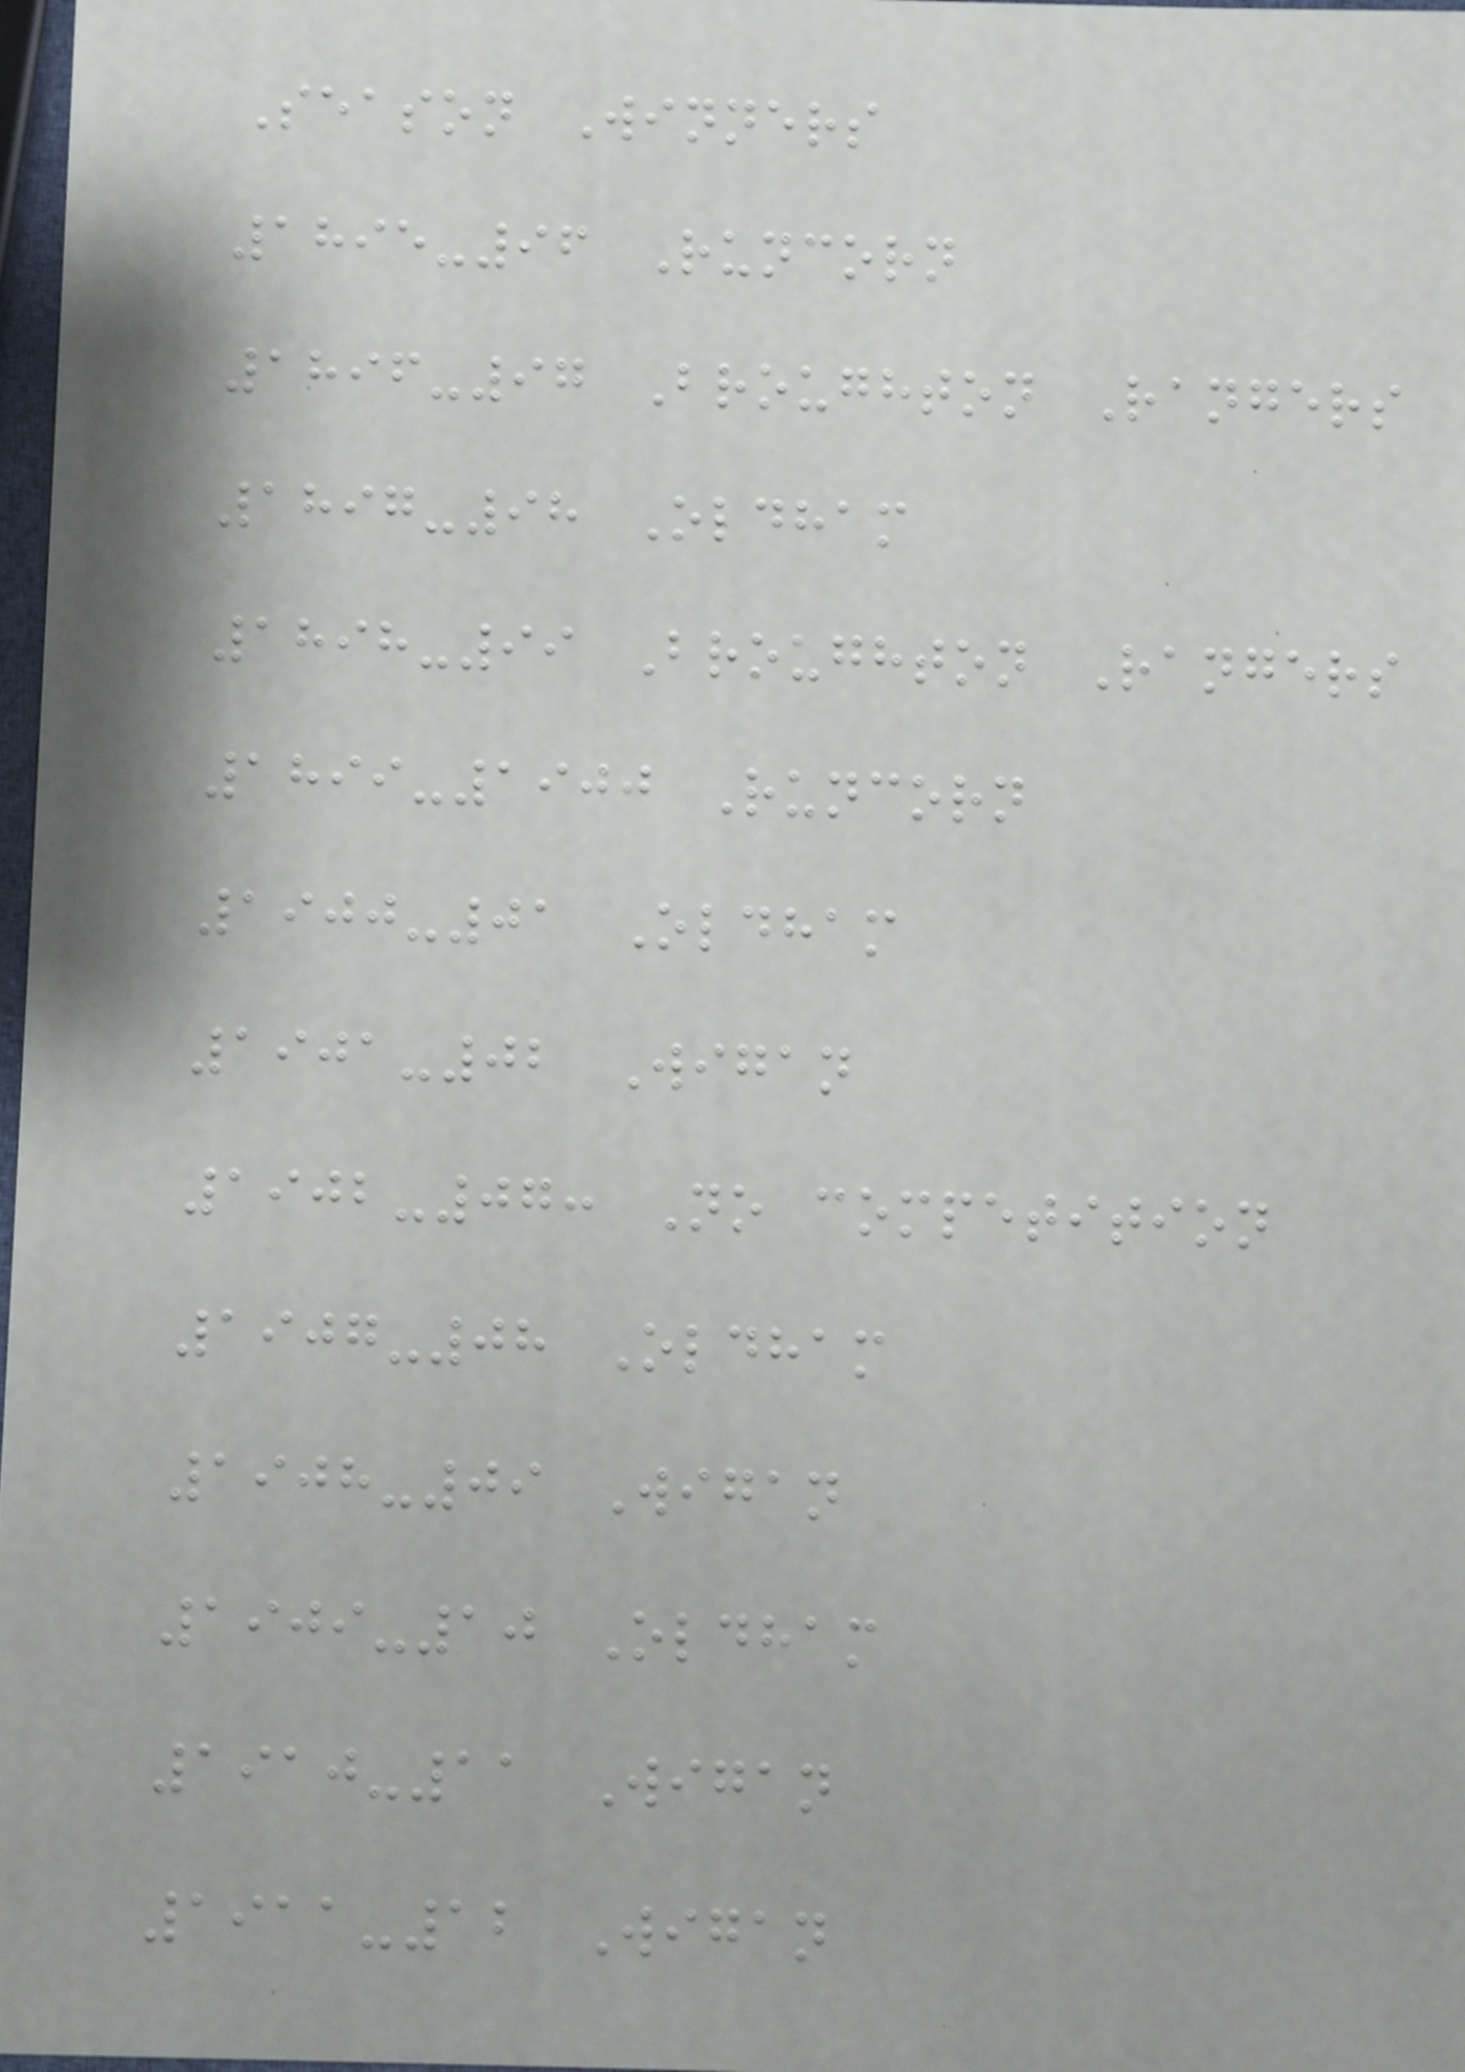Season Winners
1895-96 Runcorn
1896-97 Broughton Rangers
1897-98 Oldham
1898-99 Broughton Rangers
1899-1900 Runcorn
1900-01 Oldham
1901-02 Wigan
1902-07: No competition
1907-08 Oldham
1908-09 Wigan
1909-10 Oldham
1910-11 Wigan
1911-12 Wigan
